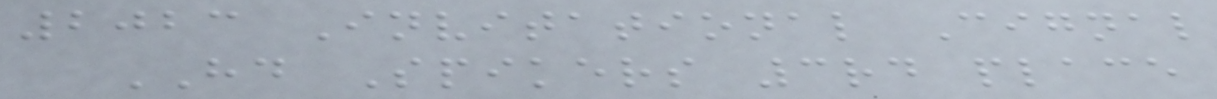2023 Invitational Cignal
HD Spikers 3rd place
